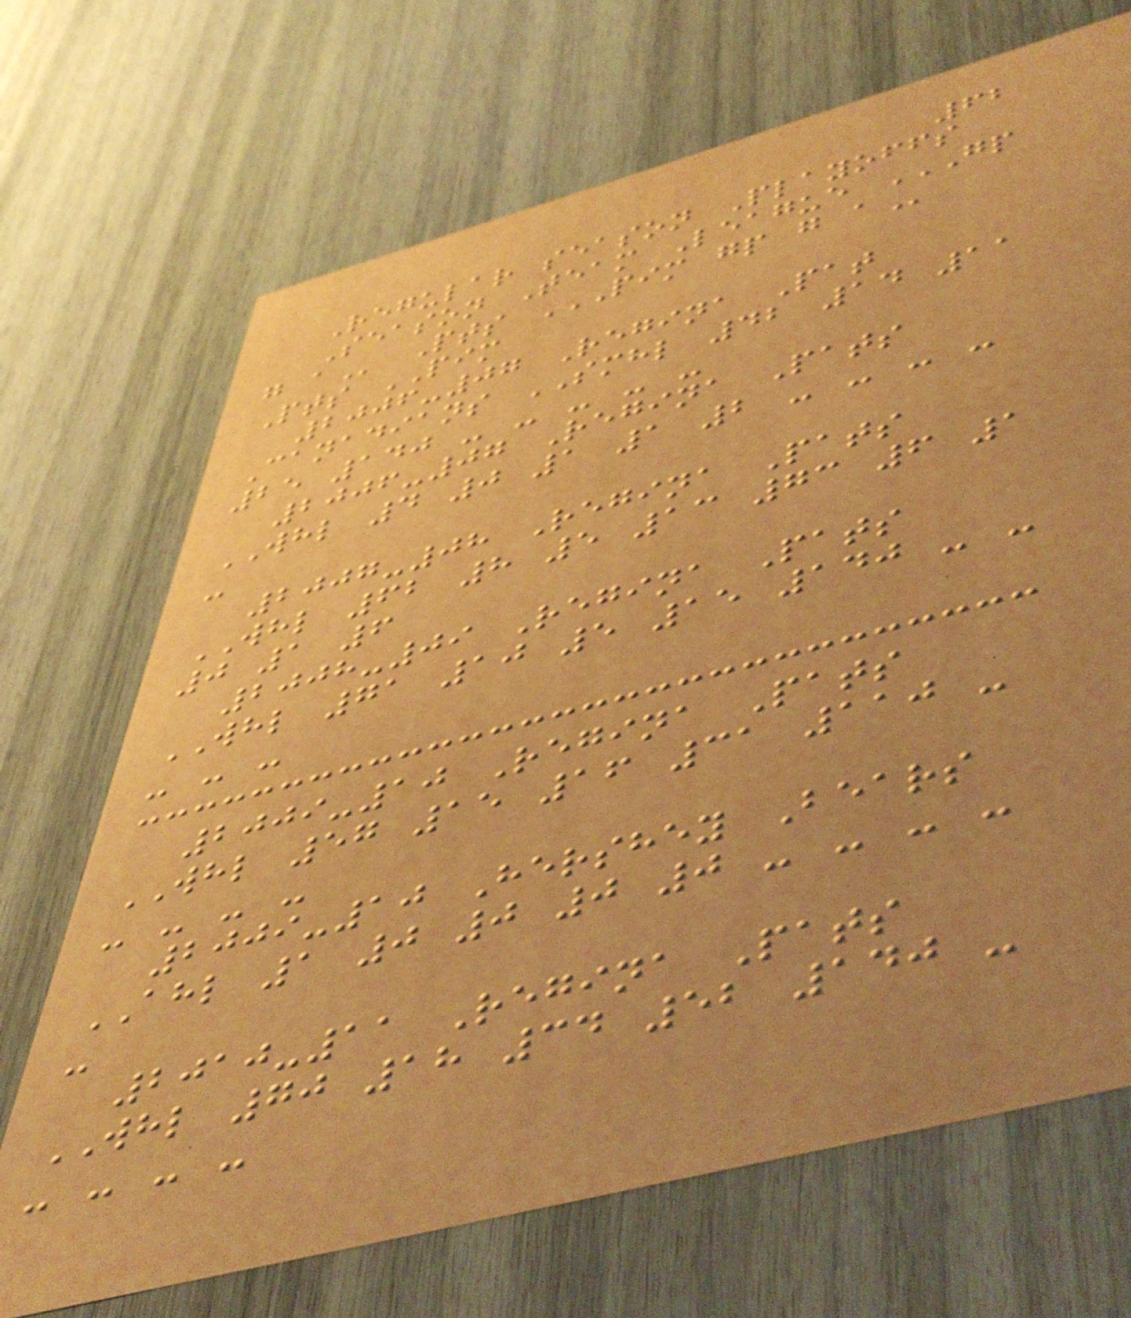62
Regular season Playoffs
Season Team League GP
G A Pts PIM GP G A
Pts PIM
2006-07 Regina Pat
Canadians SMHL 42 14 11
25 140 - - - - -
2006-07 Regina Pats
WHL 4 0 1 1 2 - - - -
-
2007-08 Regina Pats
WHL 62 8 5 13 73 6 1
0 1 6
2008-09 Regina Pats
WHL 71 10 5 15 140 - -
- - -
2009-10 Regina Pats
WHL 57 15 16 31 110 -
- - - -
2009-10 Hershey Bears
AHL 1 0 0 0 0 - - - -
-
2010-11 Regina Pats
WHL 70 18 34 52 140 -
- - - -
